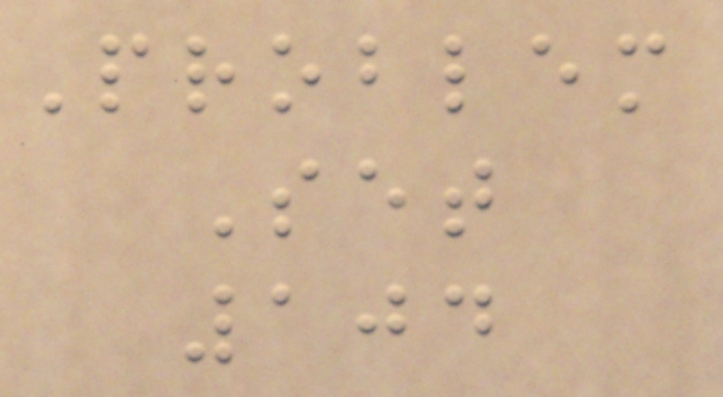Problem
Set
104
